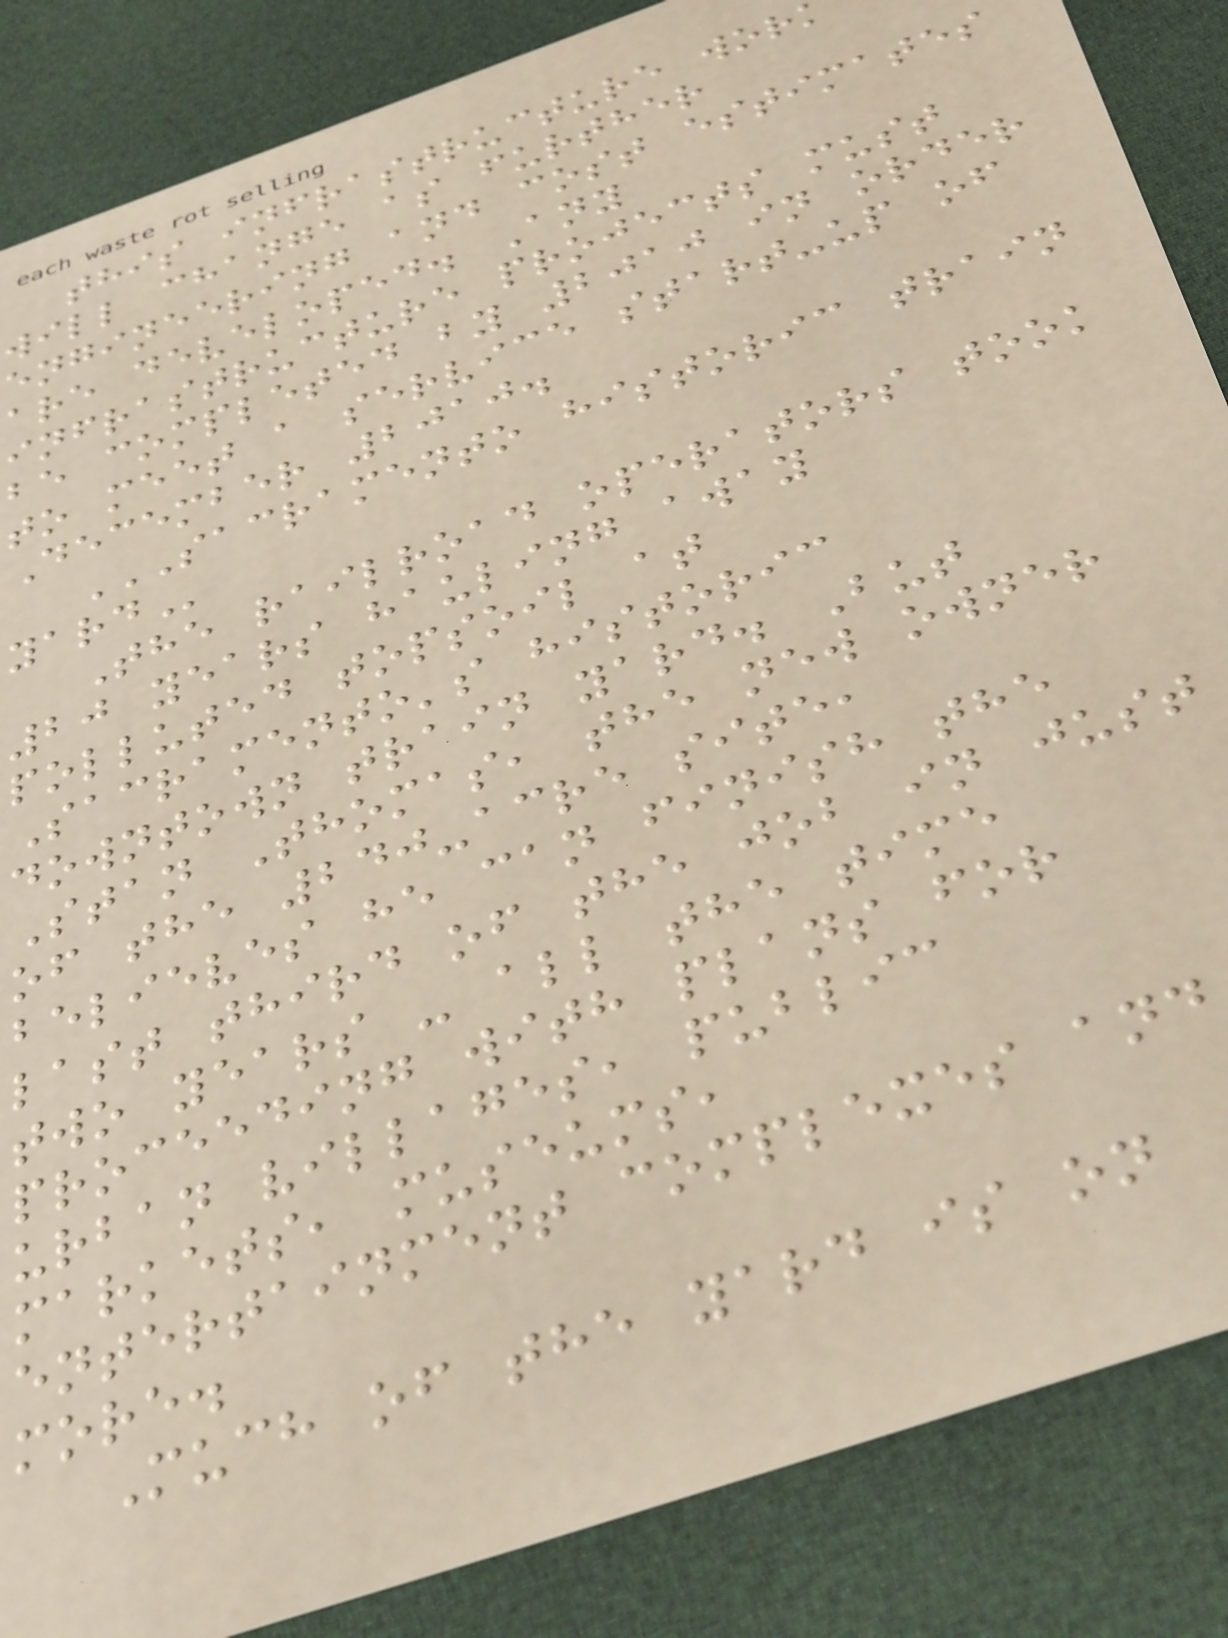this infrastructure wor
will change as further
engineering and cost estimates
are developed. Any
infrastructure projects must
be completed by 2010 in order
to meet a service start-up of
December 2010.
SACRAMENTO HISTORIC TRAIN
The railroad operators took
20 years hauling away
polluted topsoil at
Sacramento's historic
downtown train yard. But
Stan Thomas, the new owner
of the 240-acre site,
believes he can finish the
last third of the job in just
two years - all the time
proceeding with plans for
urban villages, public
markets, museums,
entertainment complexes and
more.
Much of the yard is on
